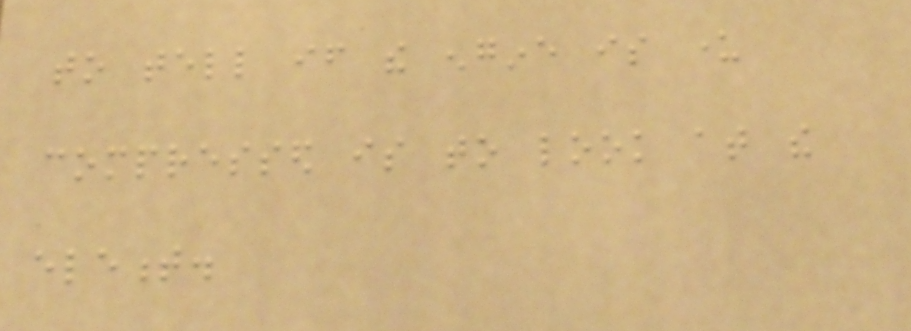to tell if the engine is under
compressed is to look at the
element.
